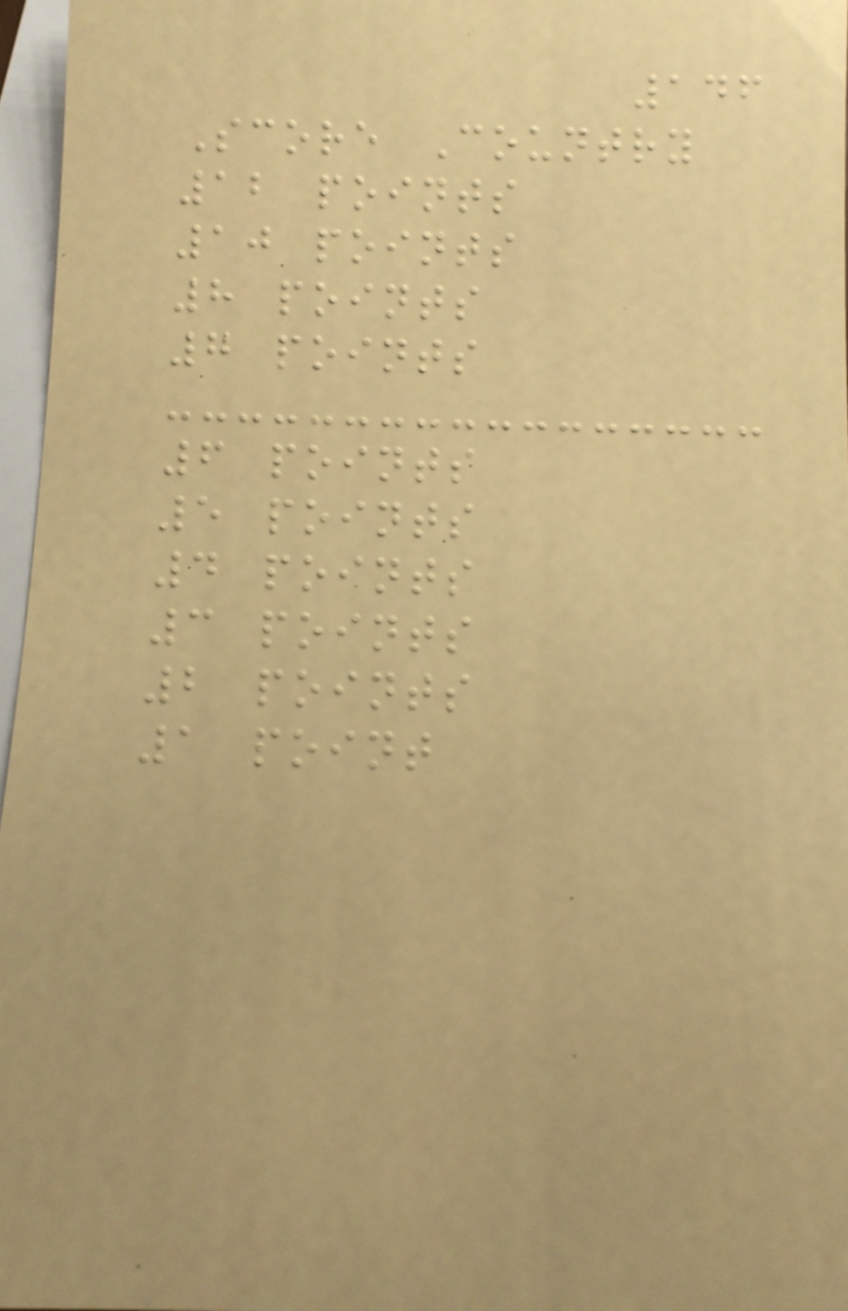146
Score Country
12 points
10 points
8 points
7 points
6 points
5 points
4 points
3 points
2 points
1 point
